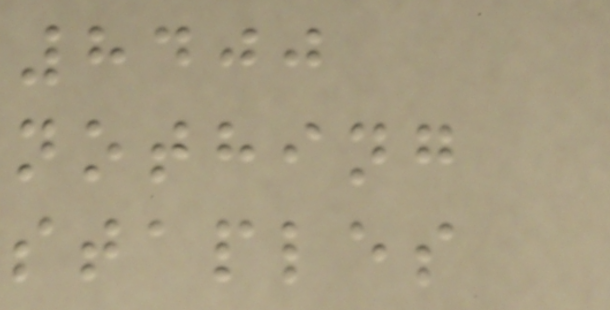8400
nothing
staples
